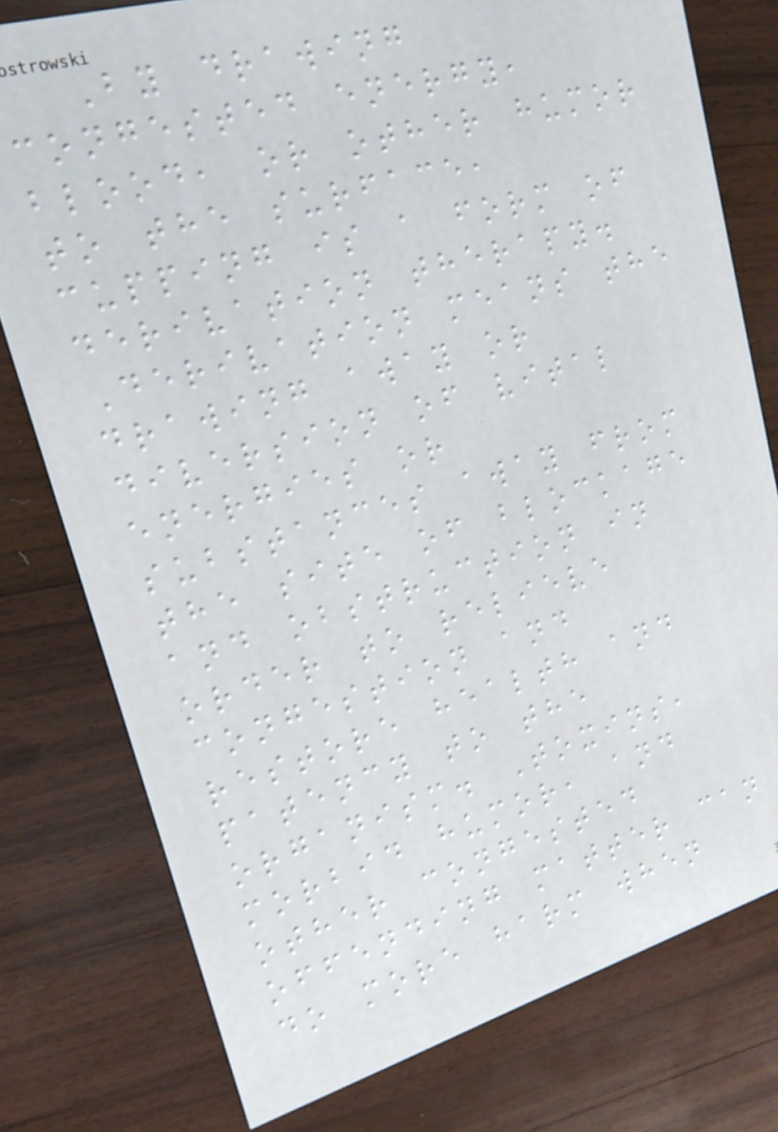By drawing
congested energy,
blood, or other humor
to the surface,
cupping is a form of
derivation therapy.
Derivation means the
drawing away or
diversion of vital
energies or
substances away from
the site of blockage
and obstruction in
order to relieve
congestion and
restore health and
patency to the
organism. Toxins,
morbid humor, and
other congested
offending matter can
do more harm when
